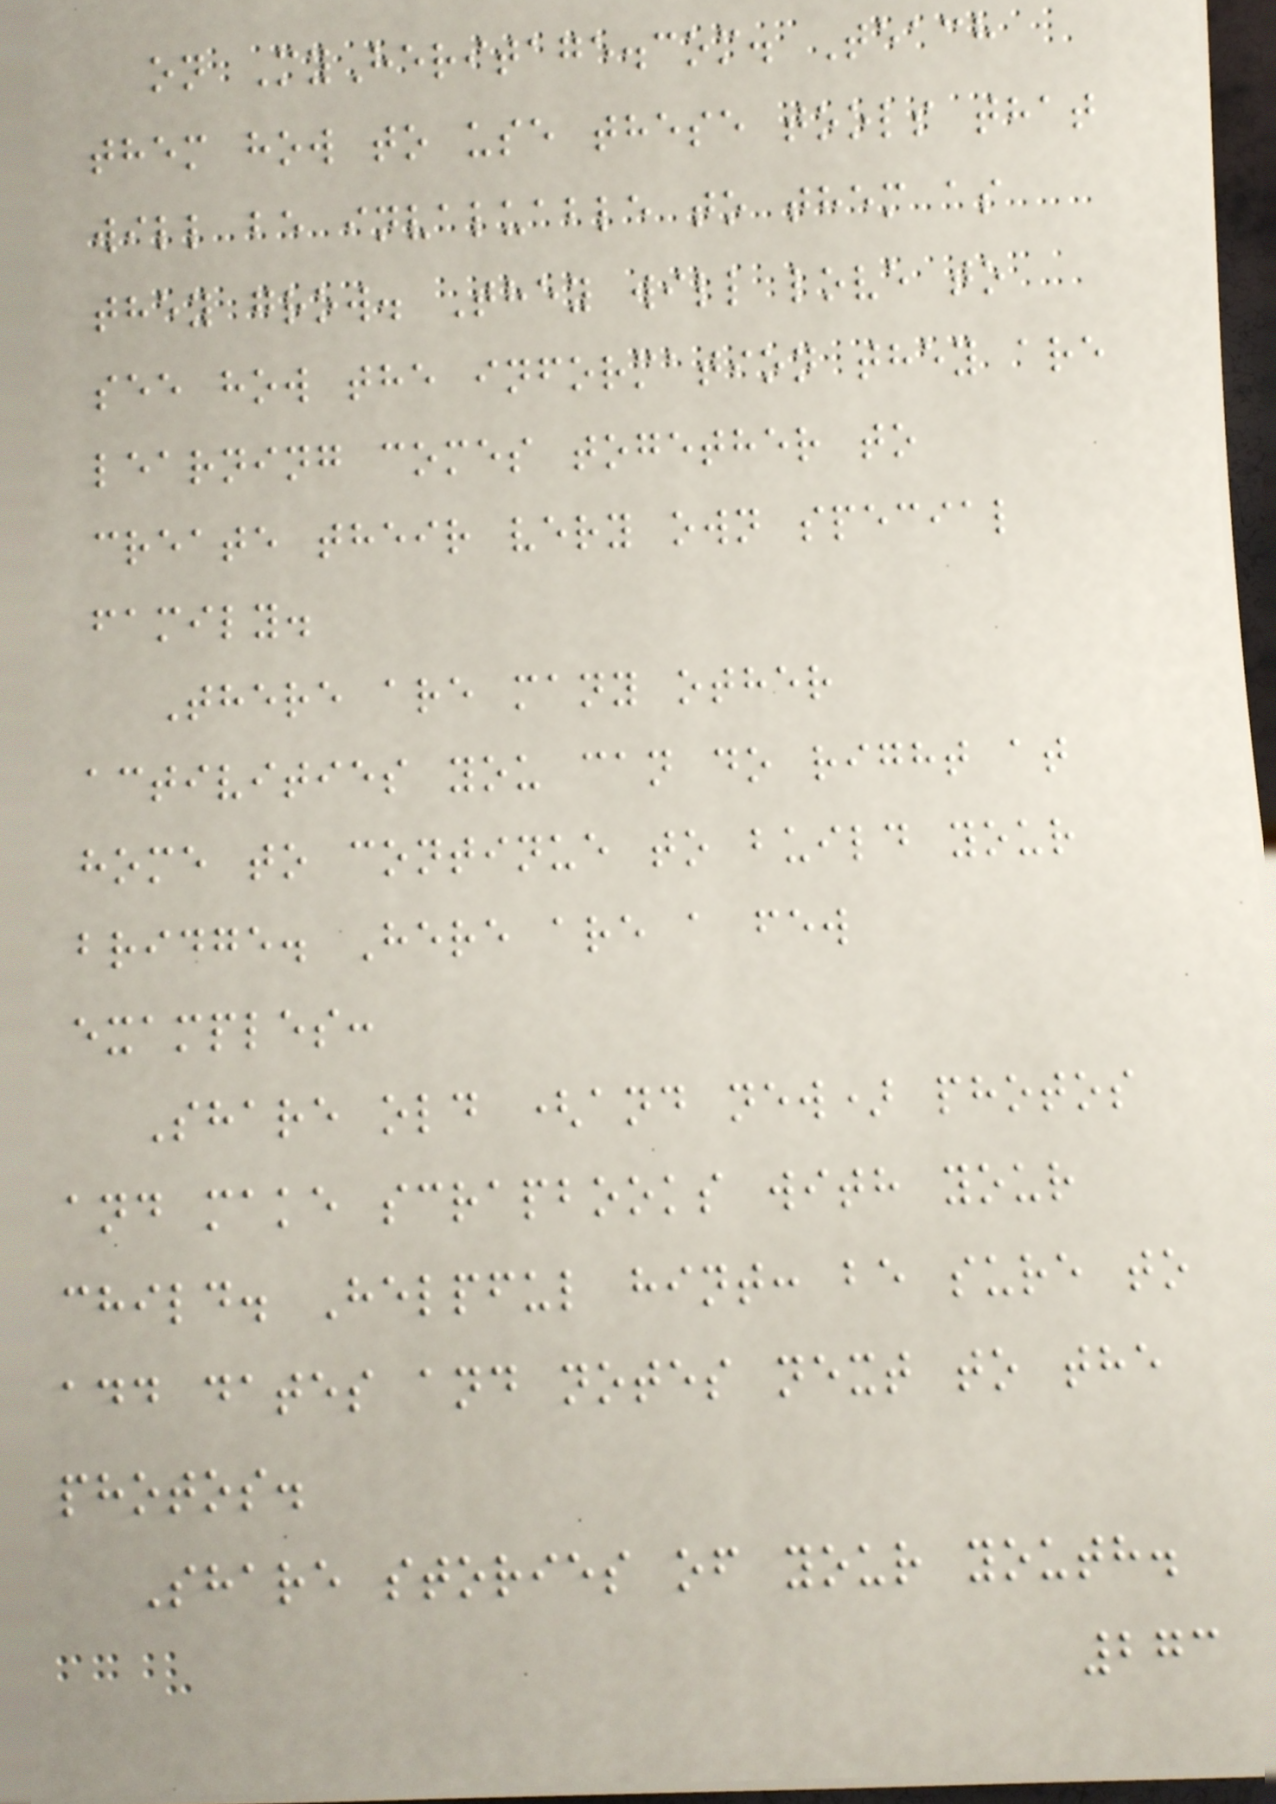on MyHeritage.com. Teach
them how to use these tools that
will be invaluable to them as
they grow. They will love to
see how the information they are
learning comes together to
create their very own special
family.
There are many other
activities you can do right at
home to continue to build your
bridge. Here are a few
examples:
Share old (and new) photos
and make scrapbooks with your
child. Helpful hint: be sure to
add dates and notes next to the
photos.
Share stories of your youth.
273
